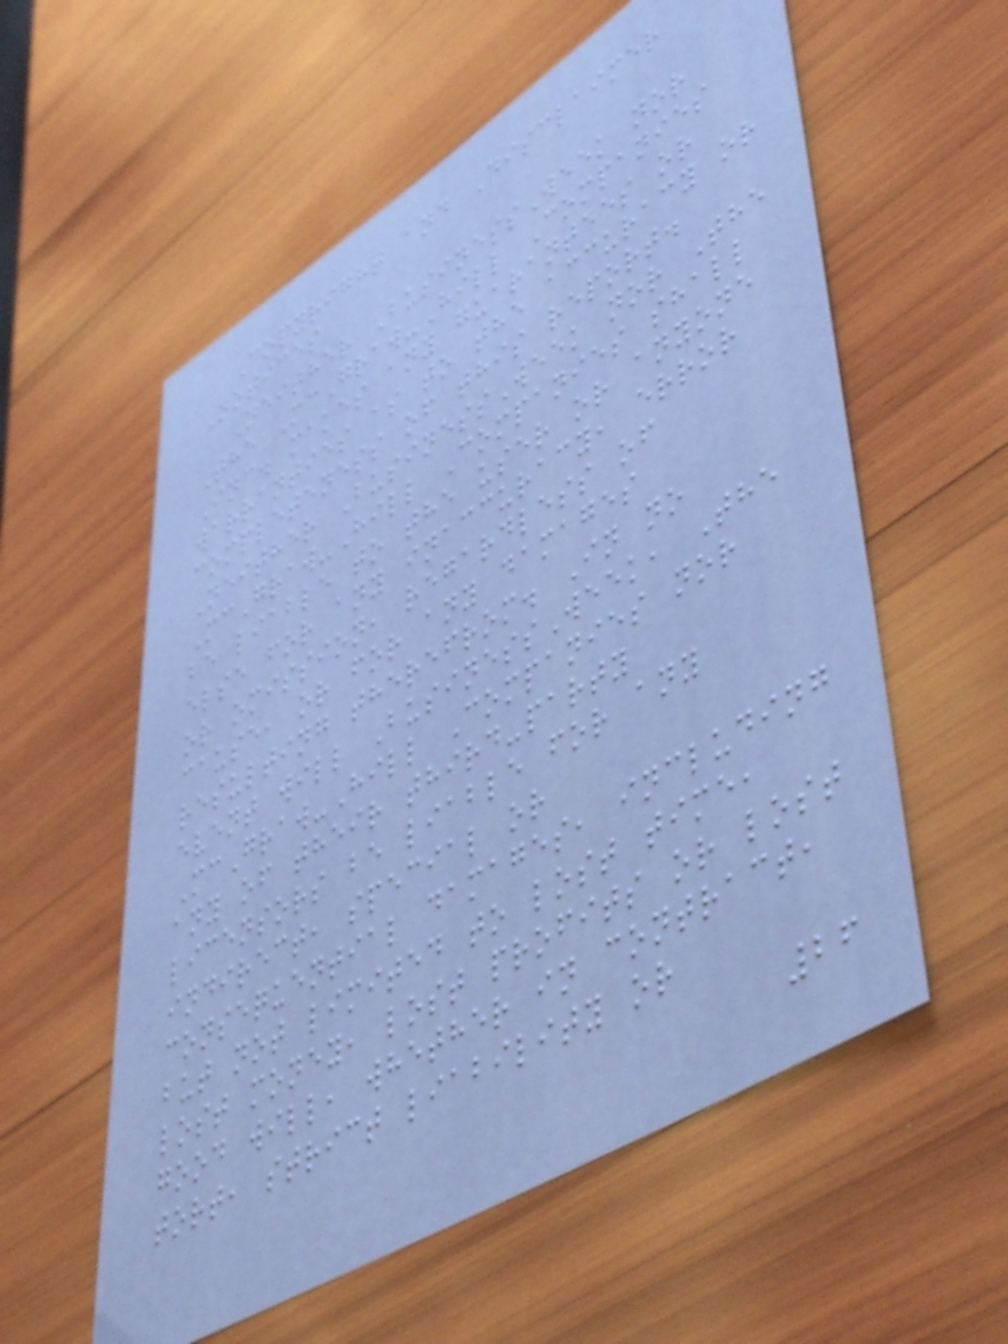Copyright and Disclaimer
Notices
Neither BusinessWeek nor
The McGraw-Hill Companies
Inc. makes any guarantees or
warranties as to the accuracy or
completeness of this report.
Neither BusinessWeek nor The
McGraw-Hill Companies shall
be liable to the user or anyone
else for any inaccuracy, error
or omission, regardless of
cause, or for any damages
resulting therefrom. In no
event will BusinessWeek, The
McGraw-Hill Companies nor
any of their third-party
licensors be liable for any
indirect, special or
consequential damages, including
but not limited to lost time,
lost money, lost profits or lost
good will, whether in contract,
tort, strict liability or
26
